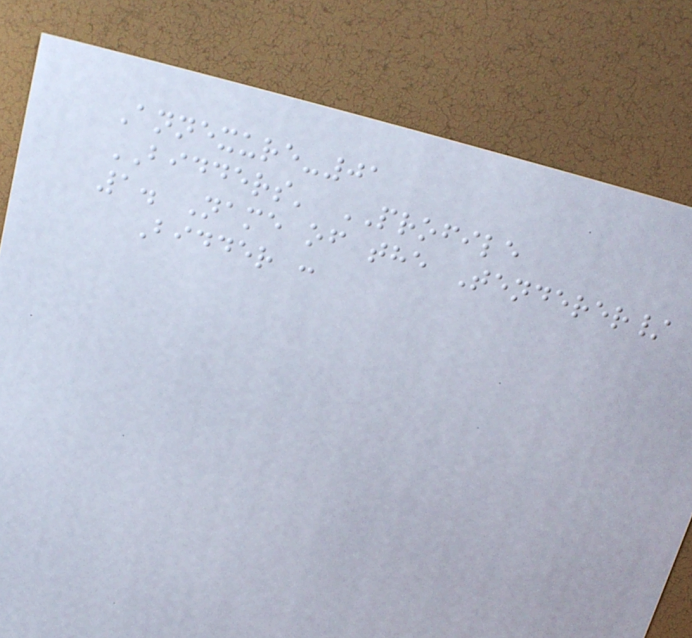Annexure-01
BIDDERS' PROFILE
1. Name of the Tenderer/
Bidder :
